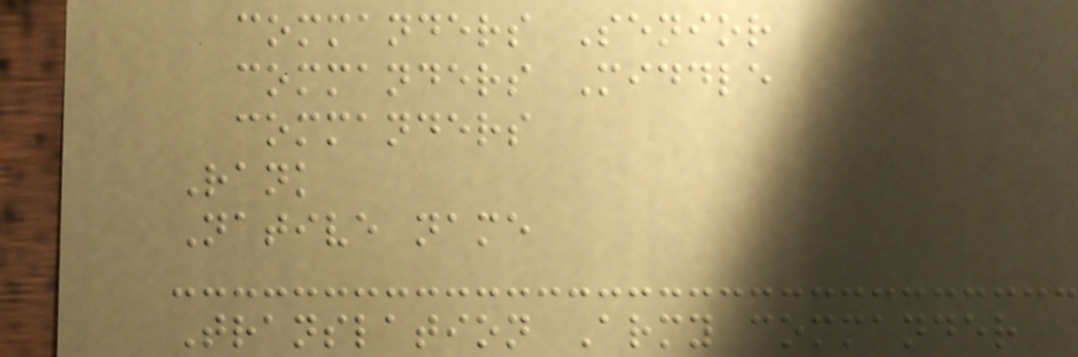commanders Senior
commanders Middle
commanders
Rank
Native name
Translation Army commander
